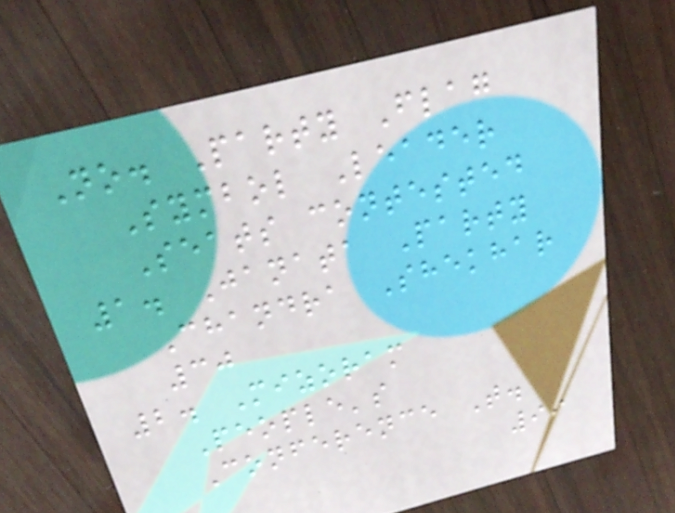No. Party Flag
Symbol Leader
Seats contested
1. Janata Party
Chandra Shekhar
30
2. Mizoram
People's
Conference T.
99
